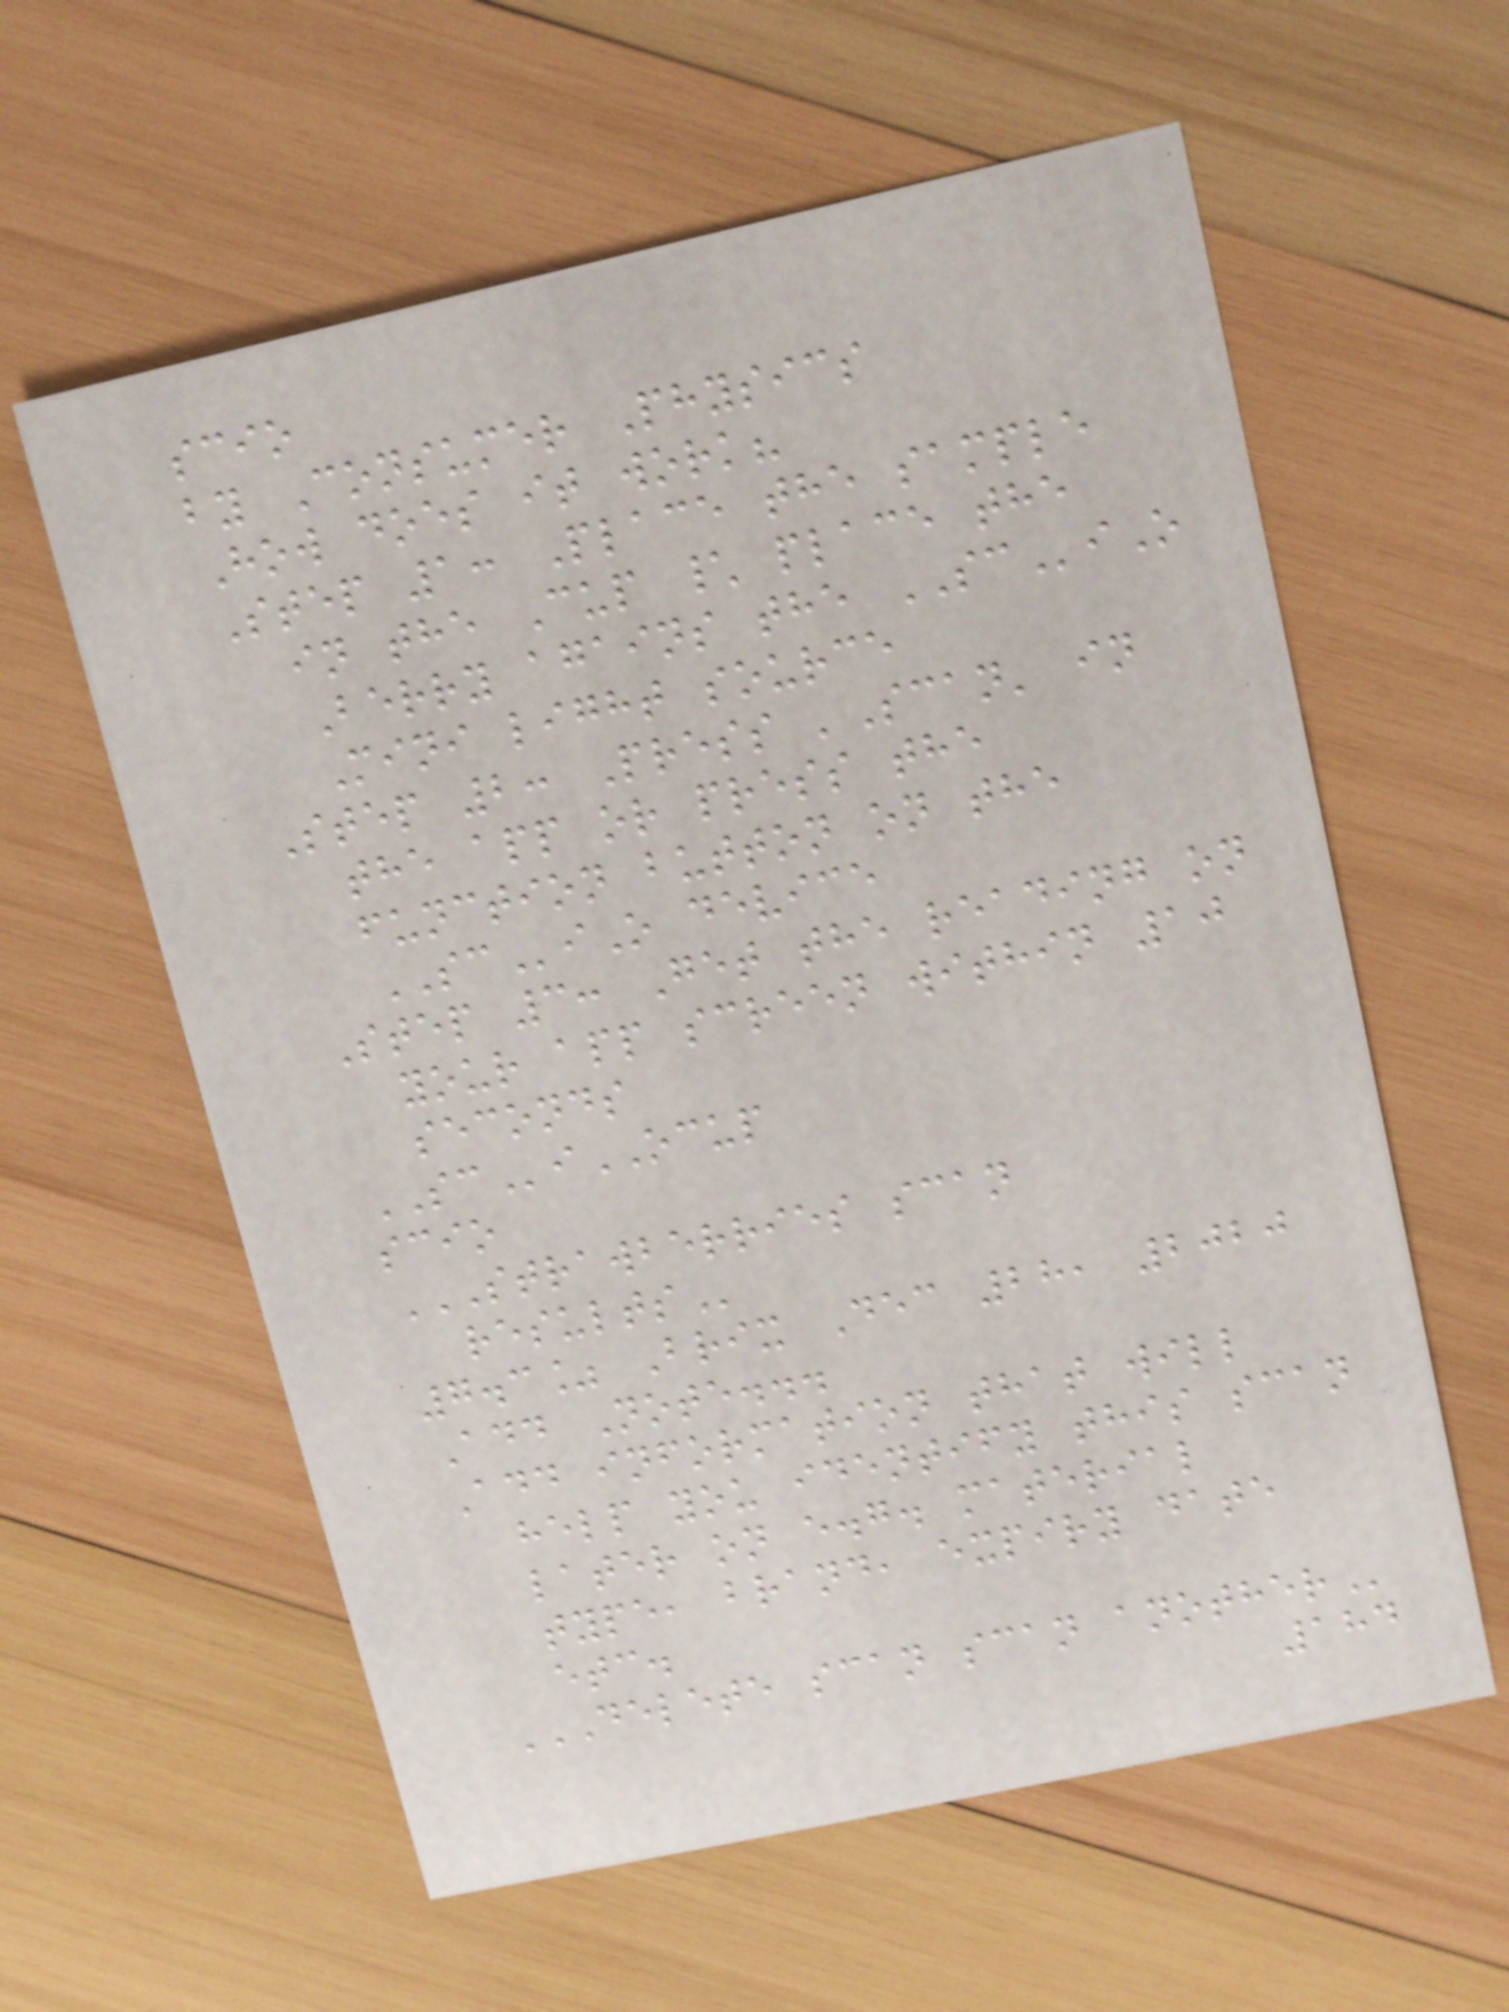scio
by Consumer Physics
How does it work?
Step 1: Place the sample
in the Cup \ place the
Berry agains the SCiO
Mini light source
Step 2: Press 'Scan' in
the app or press the
function button on the
SCiO device
Step 3: Get the reading on
your app screen within 10
seconds
SCiOCUP
scio
STRAWBERRIES SCAN
RESULTS
7.3% Brix Dec 28, 2020
Add Note...
Add information that will
help you identify this scan
later on e.g. material
type, brand, expiry date
etc.
DELETE SCAN SCAN ANOTHER
184
